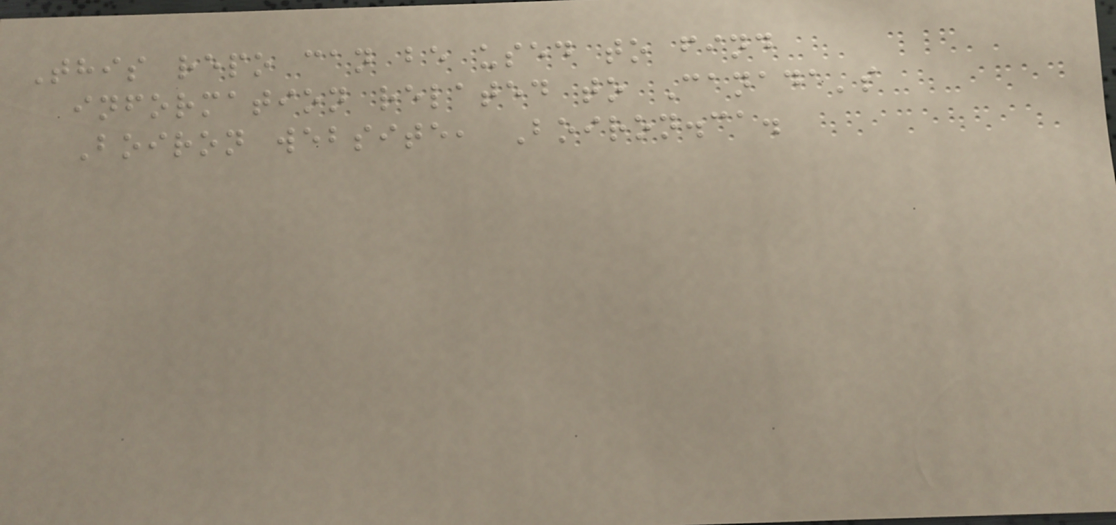This repo can be used to find
information related to Canada's
Boiron website, Boiron.ca.
